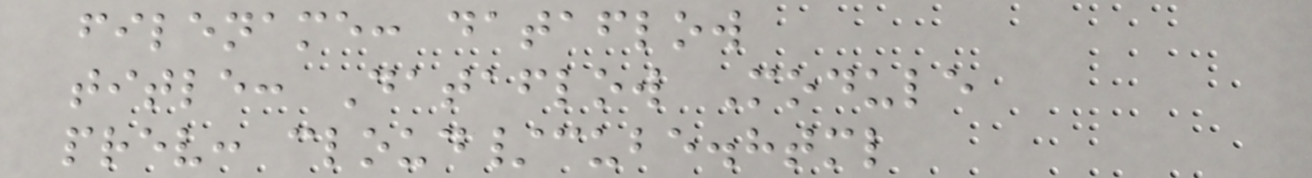filename: dataflow
title: Dataflow Module
prev: cloud/cube.html
